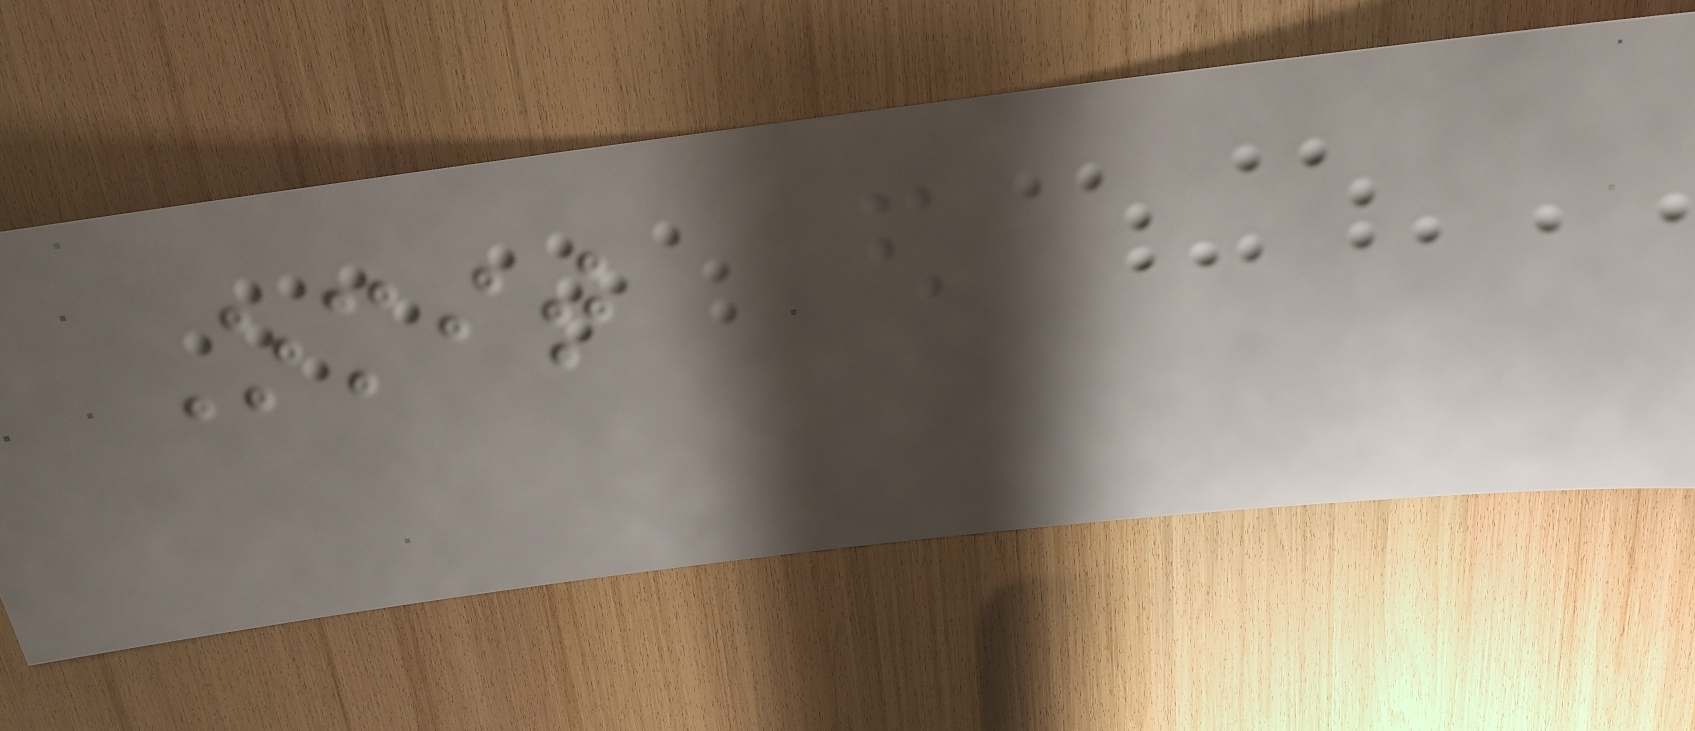Omit
